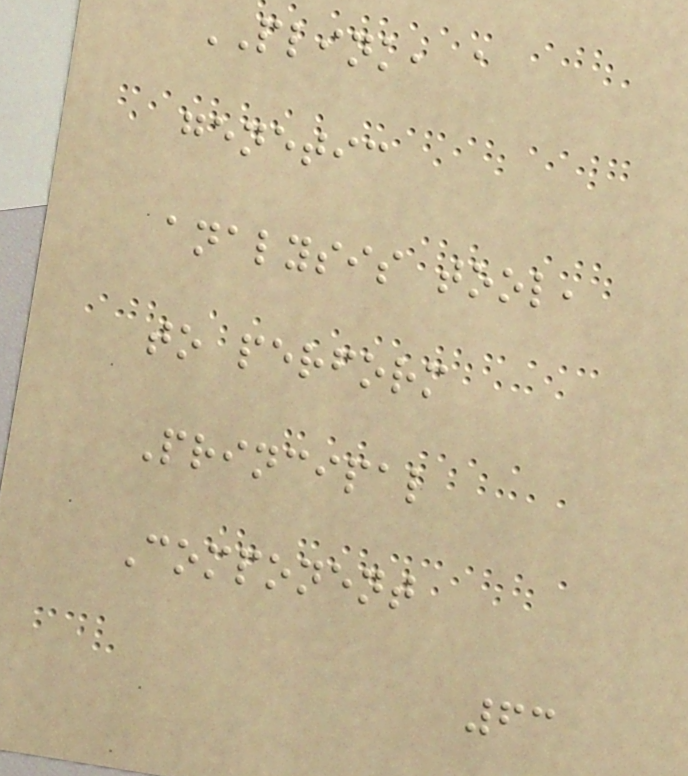PLINK, a
genetic
analysis tool,
to perform
Principal
Component
63
